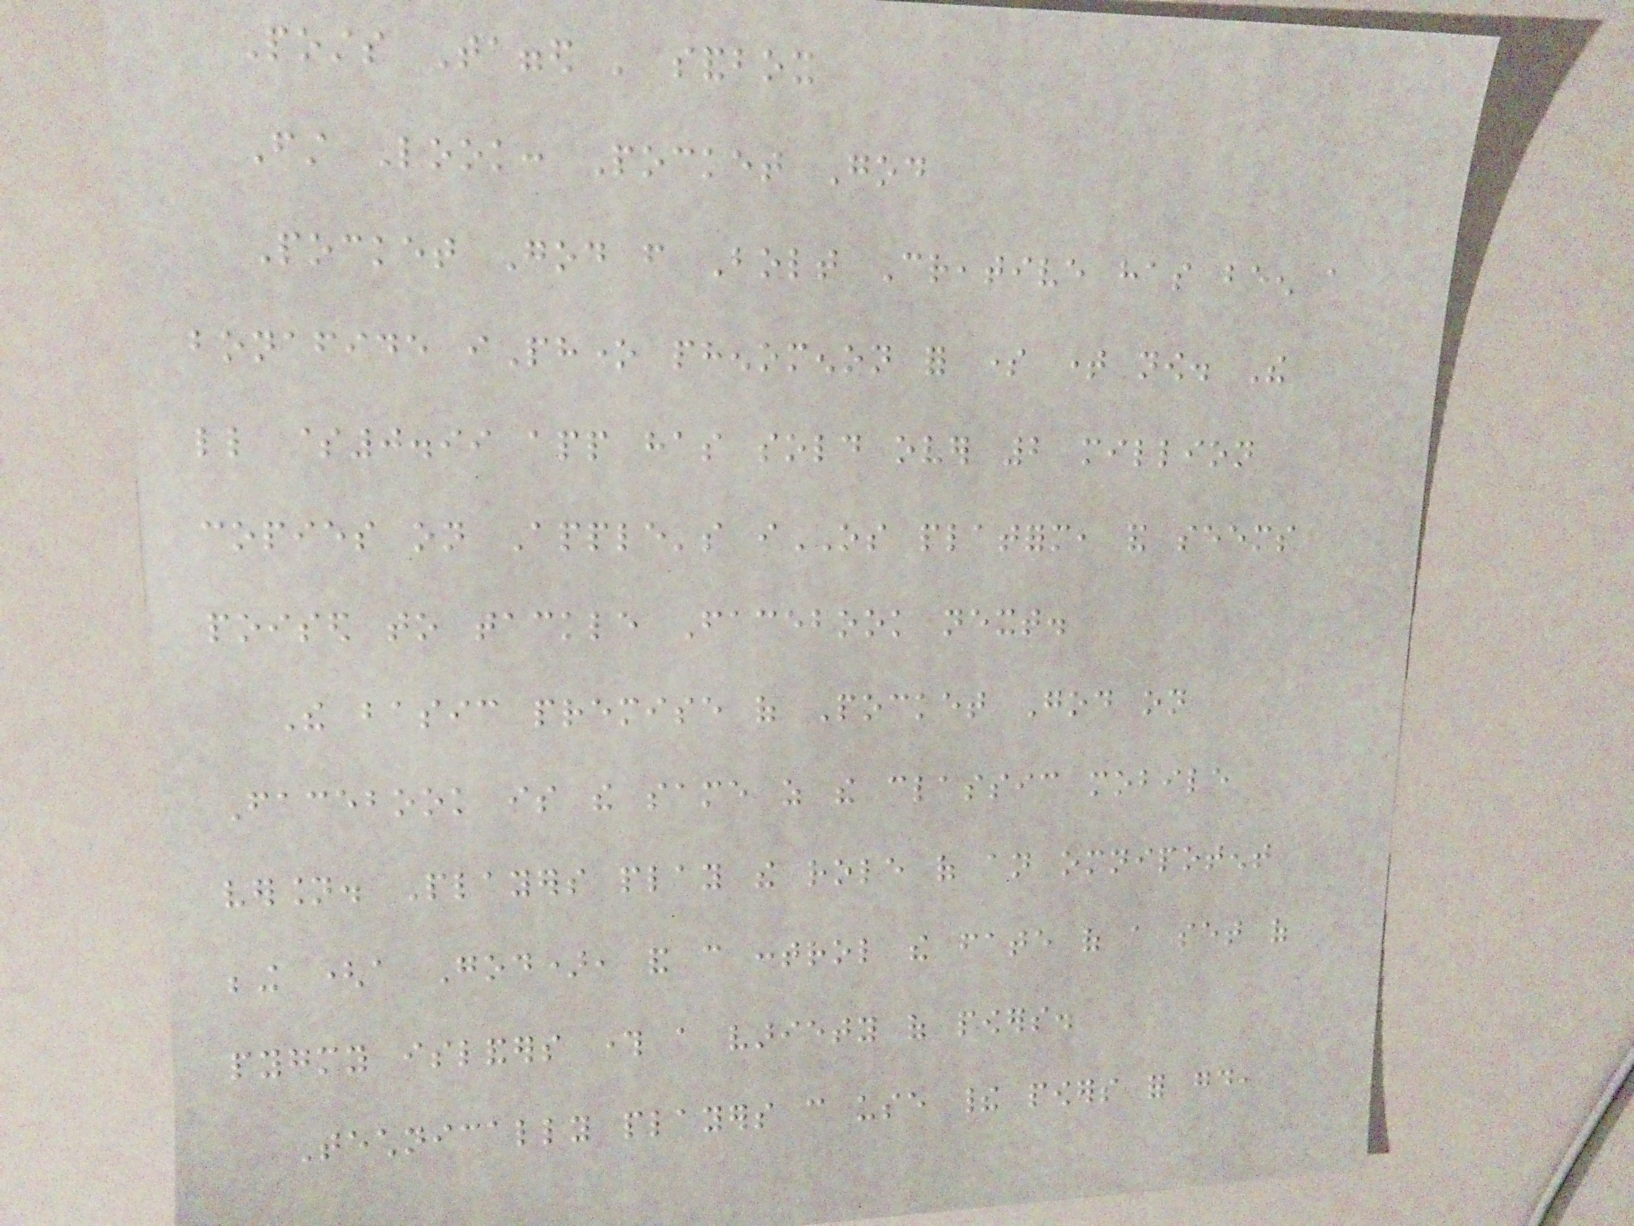Posts Tagged ' sandbox
First Look: Pocket God
Pocket God from Bolt Creative has been a
bonafide iPhone phenomenon for some time now. The
little $0.99 app has sold over 2 million
copies on Apple's iOS platform, and seems
poised to tackle Facebook next.
The basic premise of Pocket God on
Facebook is the same as the classic mobile
version. Players play the role of an omnipotent
being (a God), and can control the fate of a set of
pygmy islanders through a variety of powers.
Technically players can use their powers for good,
